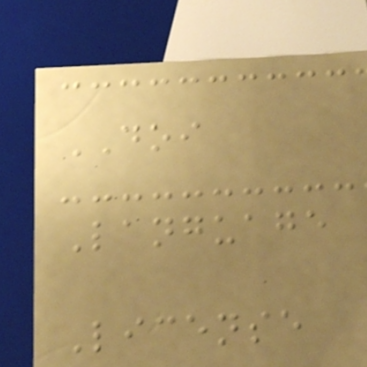DOI
Language
License
